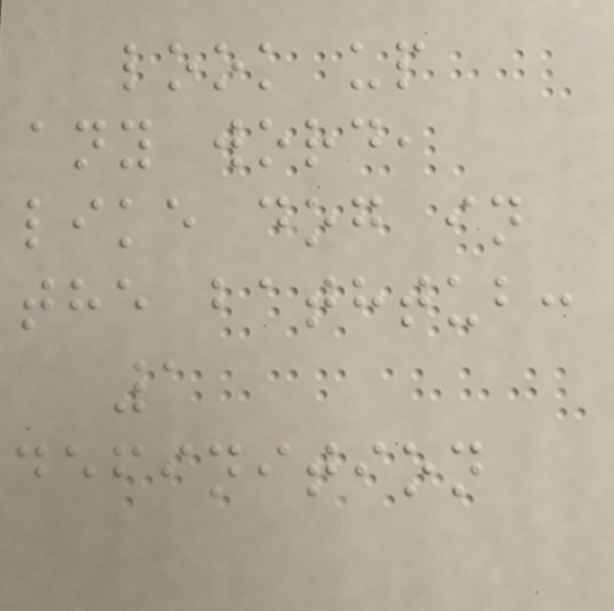look up
any word,
like dog in
the bathtub:
1
definition
